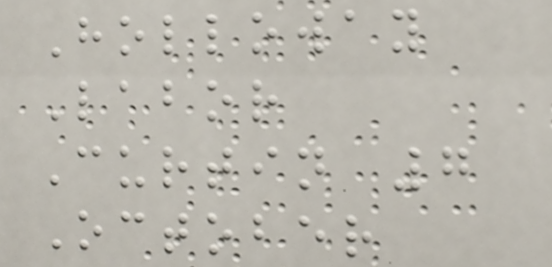Holloway
Labor
Curtin 7
October
